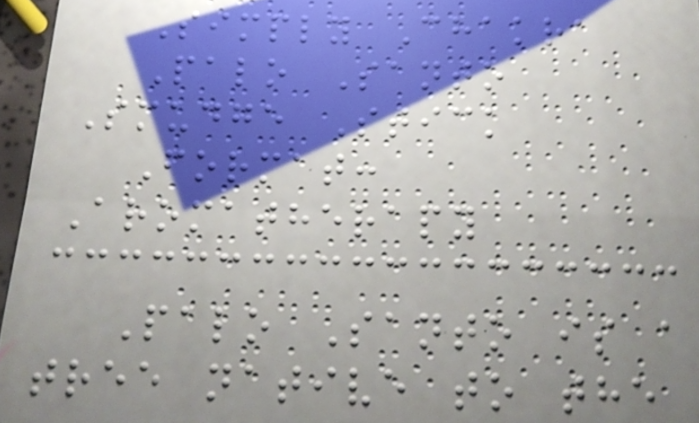Simply Chakra
Palo Santo
Smudge Stick
Format:
Aromatherapy
Palo Santo is a
tree native to the
